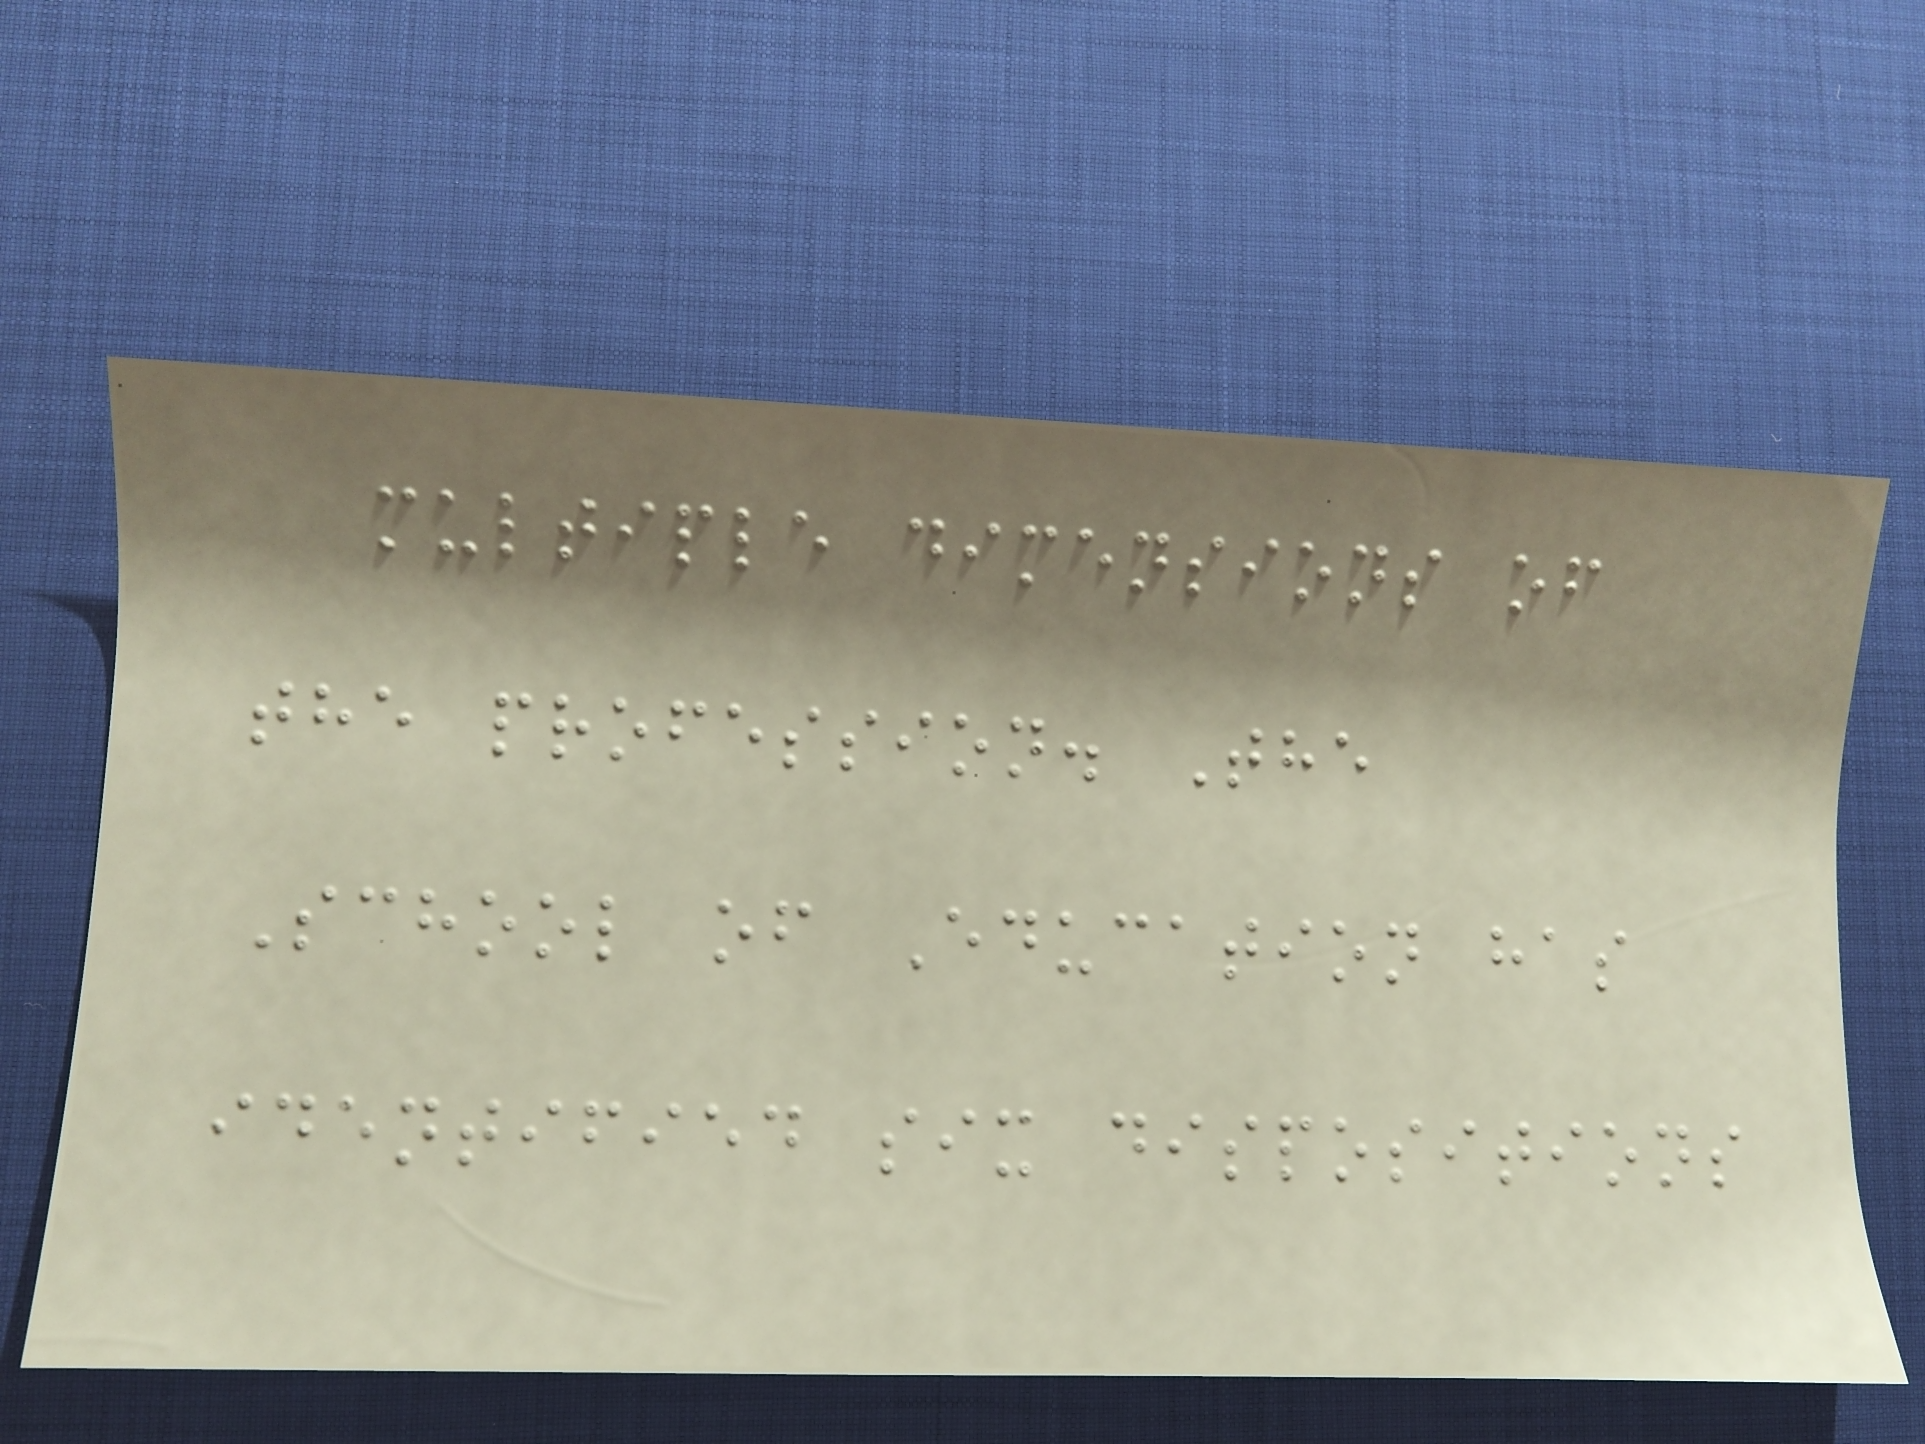multiple dimensions of
the profession. The
School of Education has
identified six dispositions
